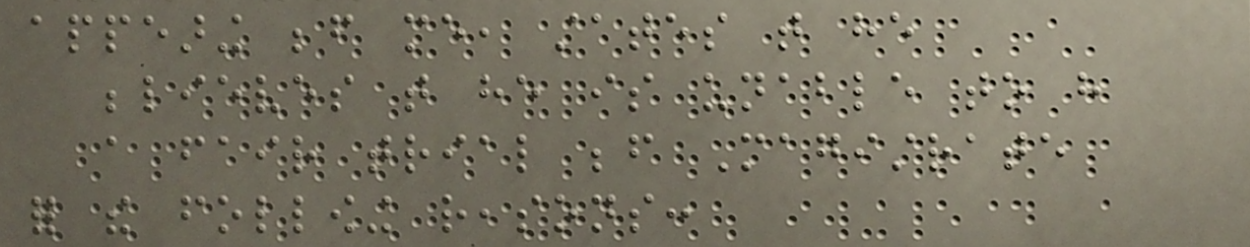appearing before me, states that he
believes that he is unable to have
a fair trial before Magistrate
for the following reasons:
